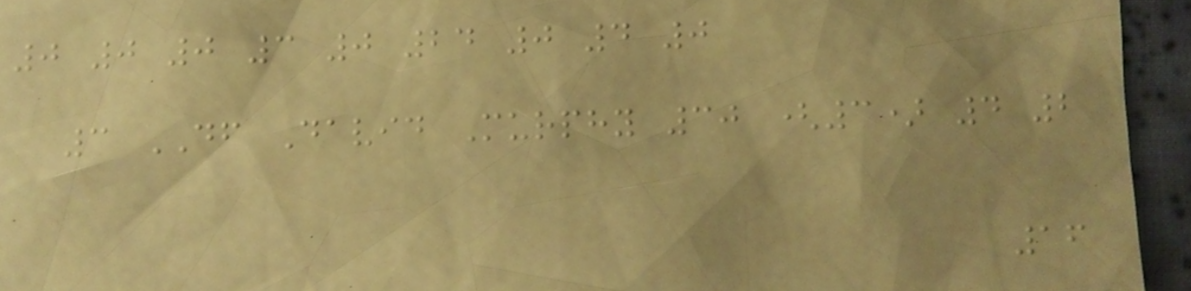0 0 0 3 0 24 0 4 0
3 DF David Murphy 30 (3) 4 2
16
